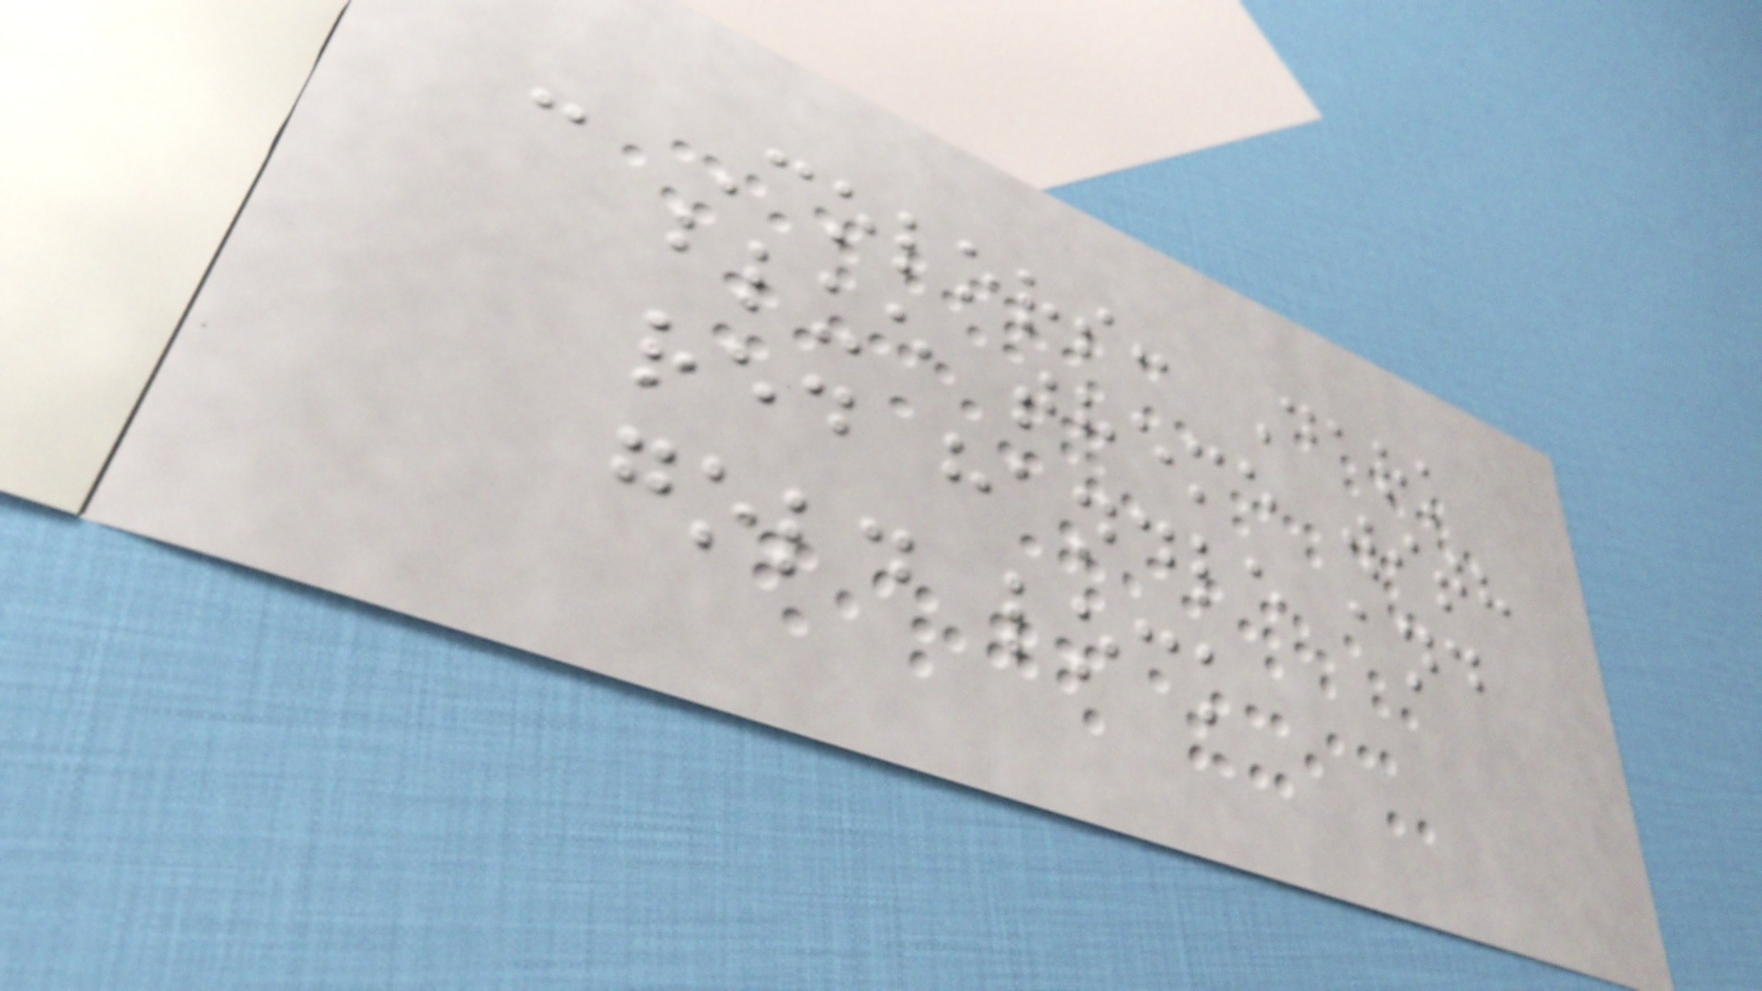- Colors: Dark
blue theme with
red handle and
gold lock
